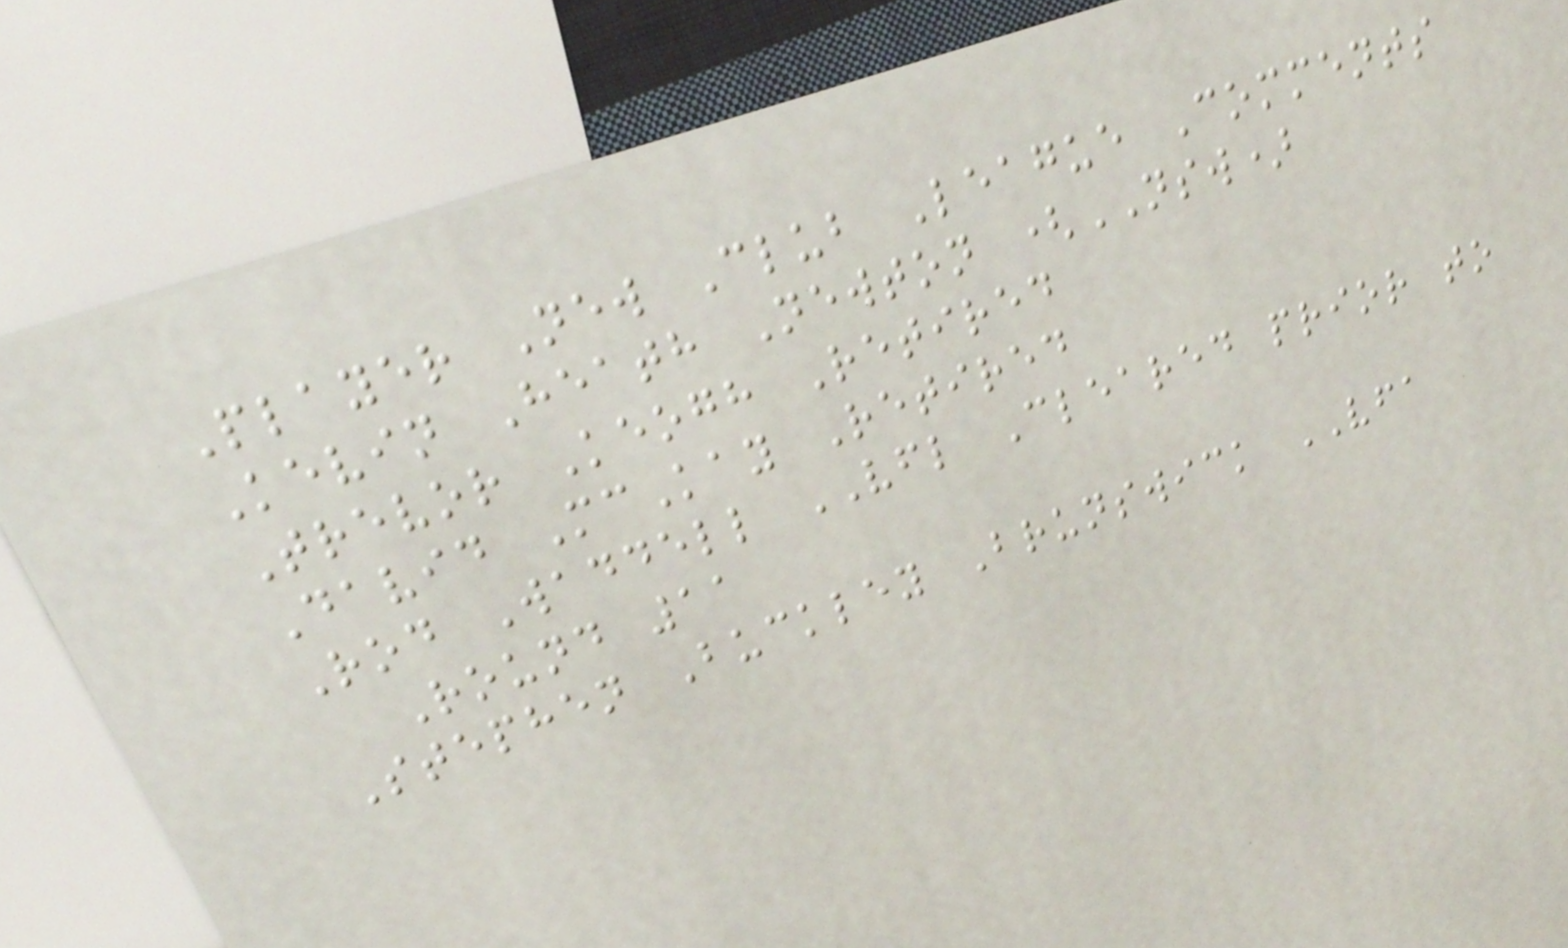Player New Club League Comments
Kevin Heath Newton (NSW)
Trevor Keogh Retired
David McKay Retired
Rod Waddell VFL Cleared prior to
Round 11
Stephen Buckley Brunswick VFA
